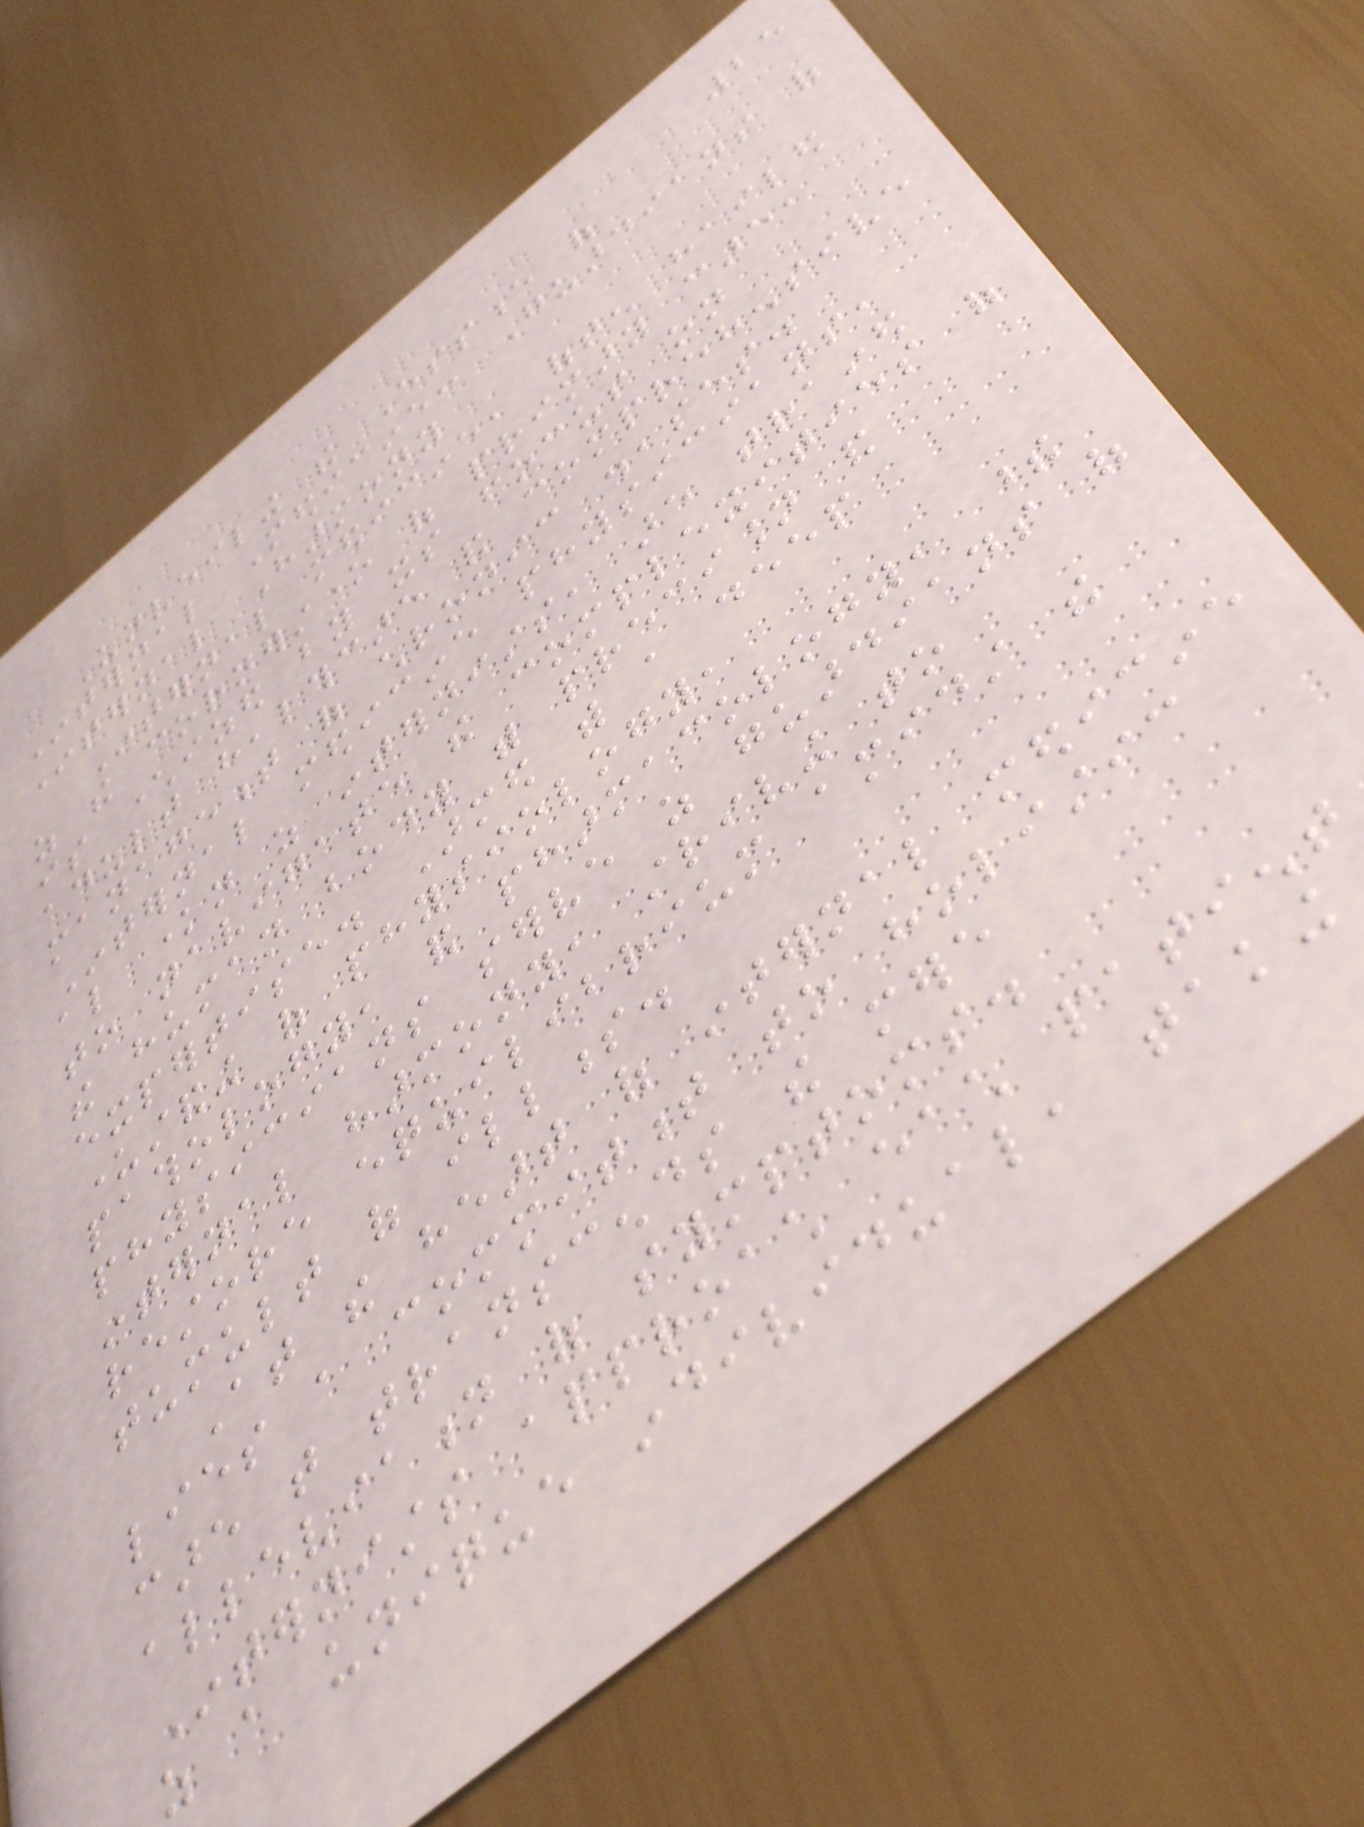25
Unveiling the Essence of
Internal Medicine: Guardians of
Internal Harmony
Internal medicine, often hailed
as the cornerstone of primary care,
is characterized by its focus on
adult healthcare and comprehensive
management of chronic diseases.
Internal medicine physicians,
also known as internists, are trained
to navigate the complexities of
the human body with precision and
expertise. Armed with a deep
understanding of physiology,
pathology, and pharmacology, these
physicians serve as guardians of
internal harmony, striving to
restore equilibrium amidst the
tumult of illness.
At the heart of internal medicine
lies a commitment to holistic
care that transcends the mere
alleviation of symptoms.
Internists approach each patient
as a unique individual, taking
